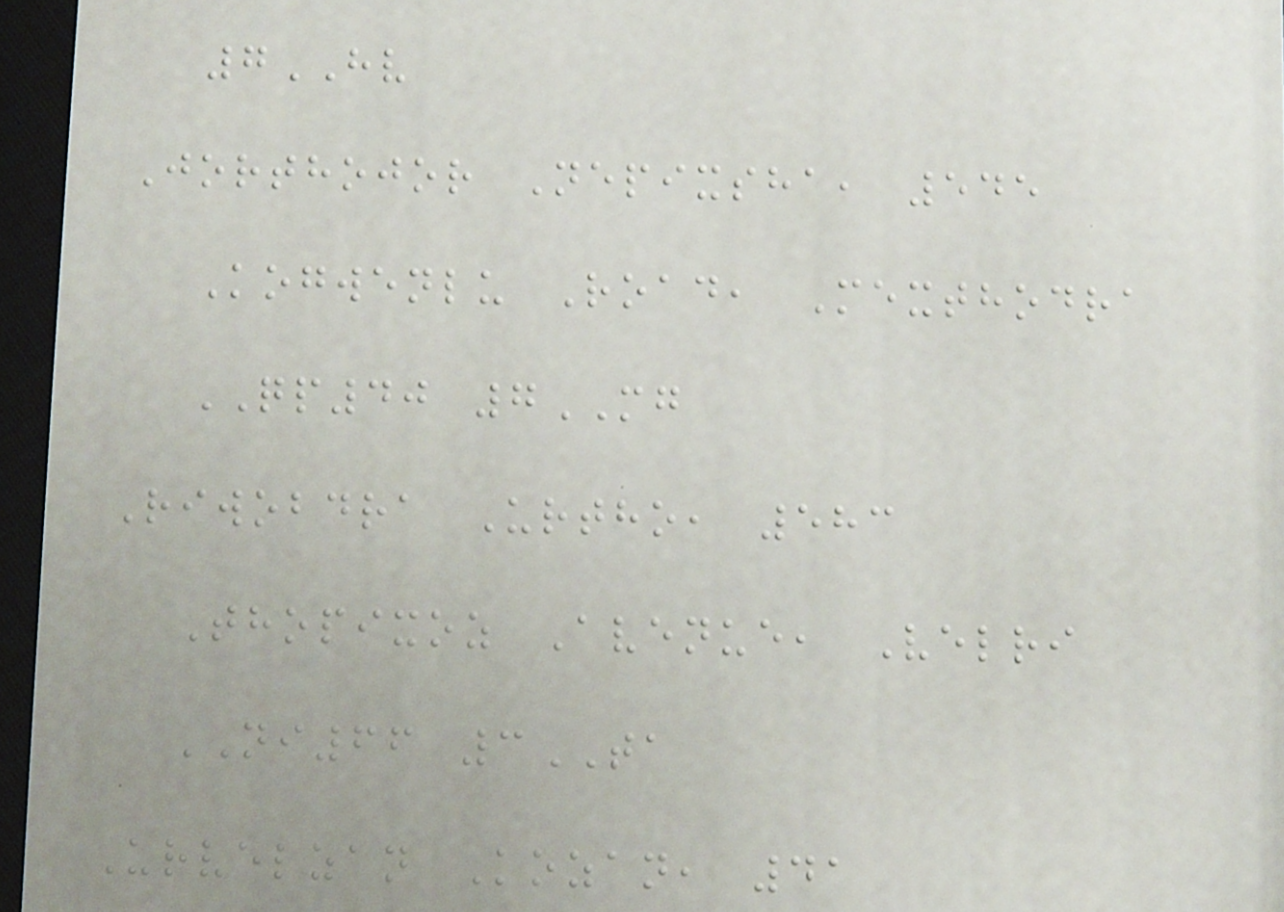7HV
Jorthojor Nepixsha, 545
Kogwenlu Road, Mexthodra
QP40 7MG
Riwobdra Urtho, 583
Thopixoz Avenue, Velri
NI66 3TA
Urvelzan Kozan, 41
